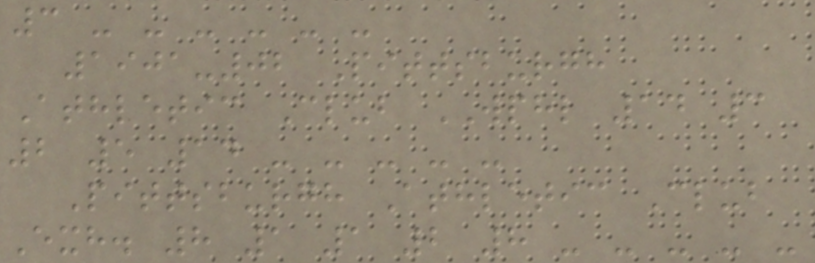3 - - - - - -
1901-02 Pittsburgh
Athletic Club WPHL 14 3
2 5 14 - - - - -
Pittsburgh Athletic Club
Exh. 8 1 1 2 8 - - - - -
